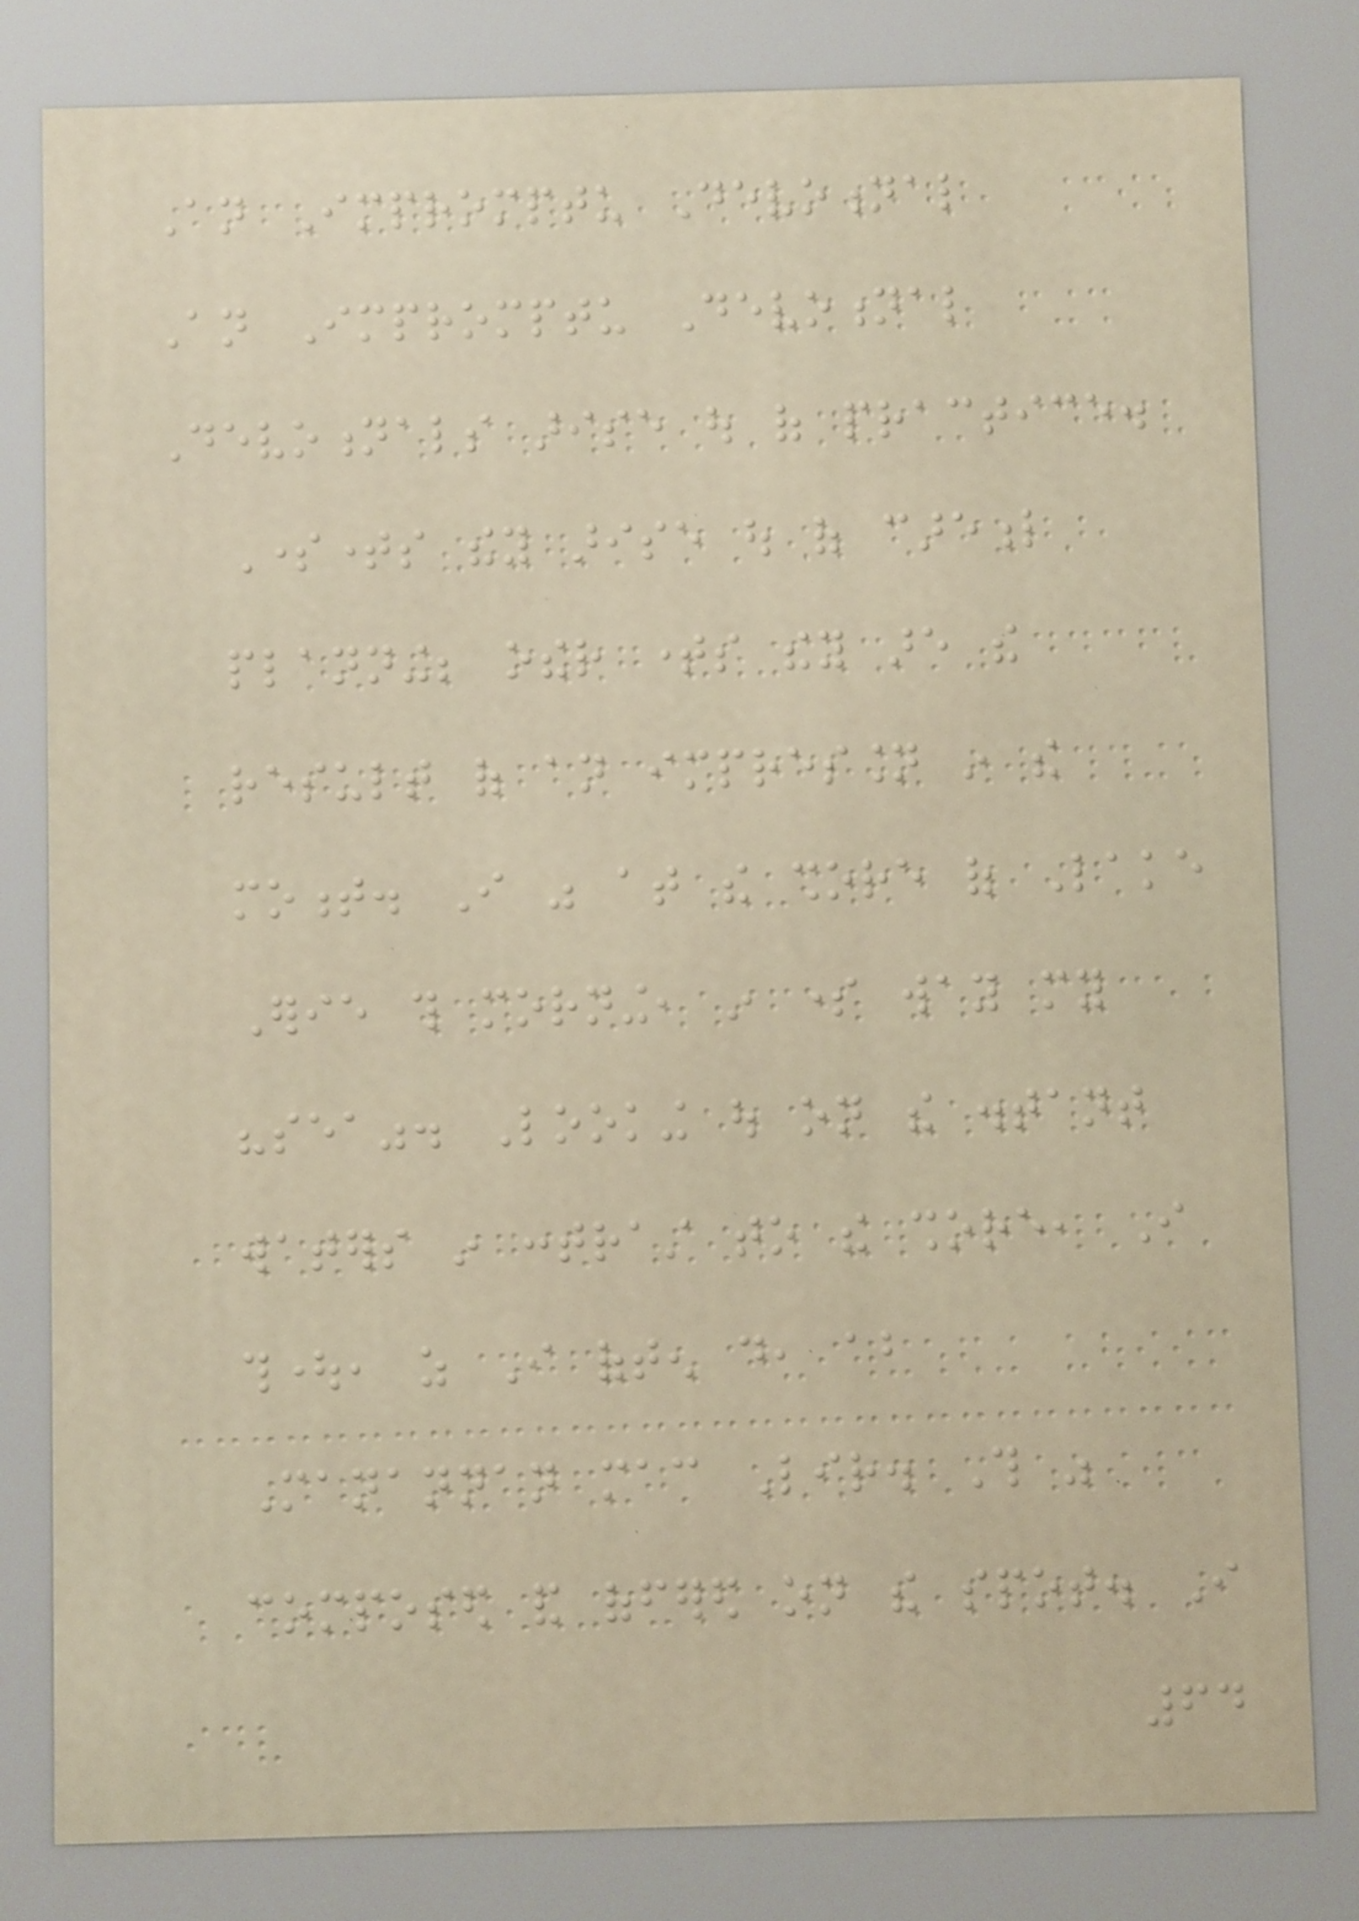An Impromptu Devotional
An Impromptu Devotional
Devotionals arise out of practice.
Sometimes they arise out of careful
planning; other times they are the
result of an impression in the
moment. I was at the shore of Lake
Erie this morning, in some way my
"sea". Looking out on the distant
waters in contrast to the shore, I
thought, as I often do, about
Manannan mac Lir. This was
composed and offered on the spot. I
64
